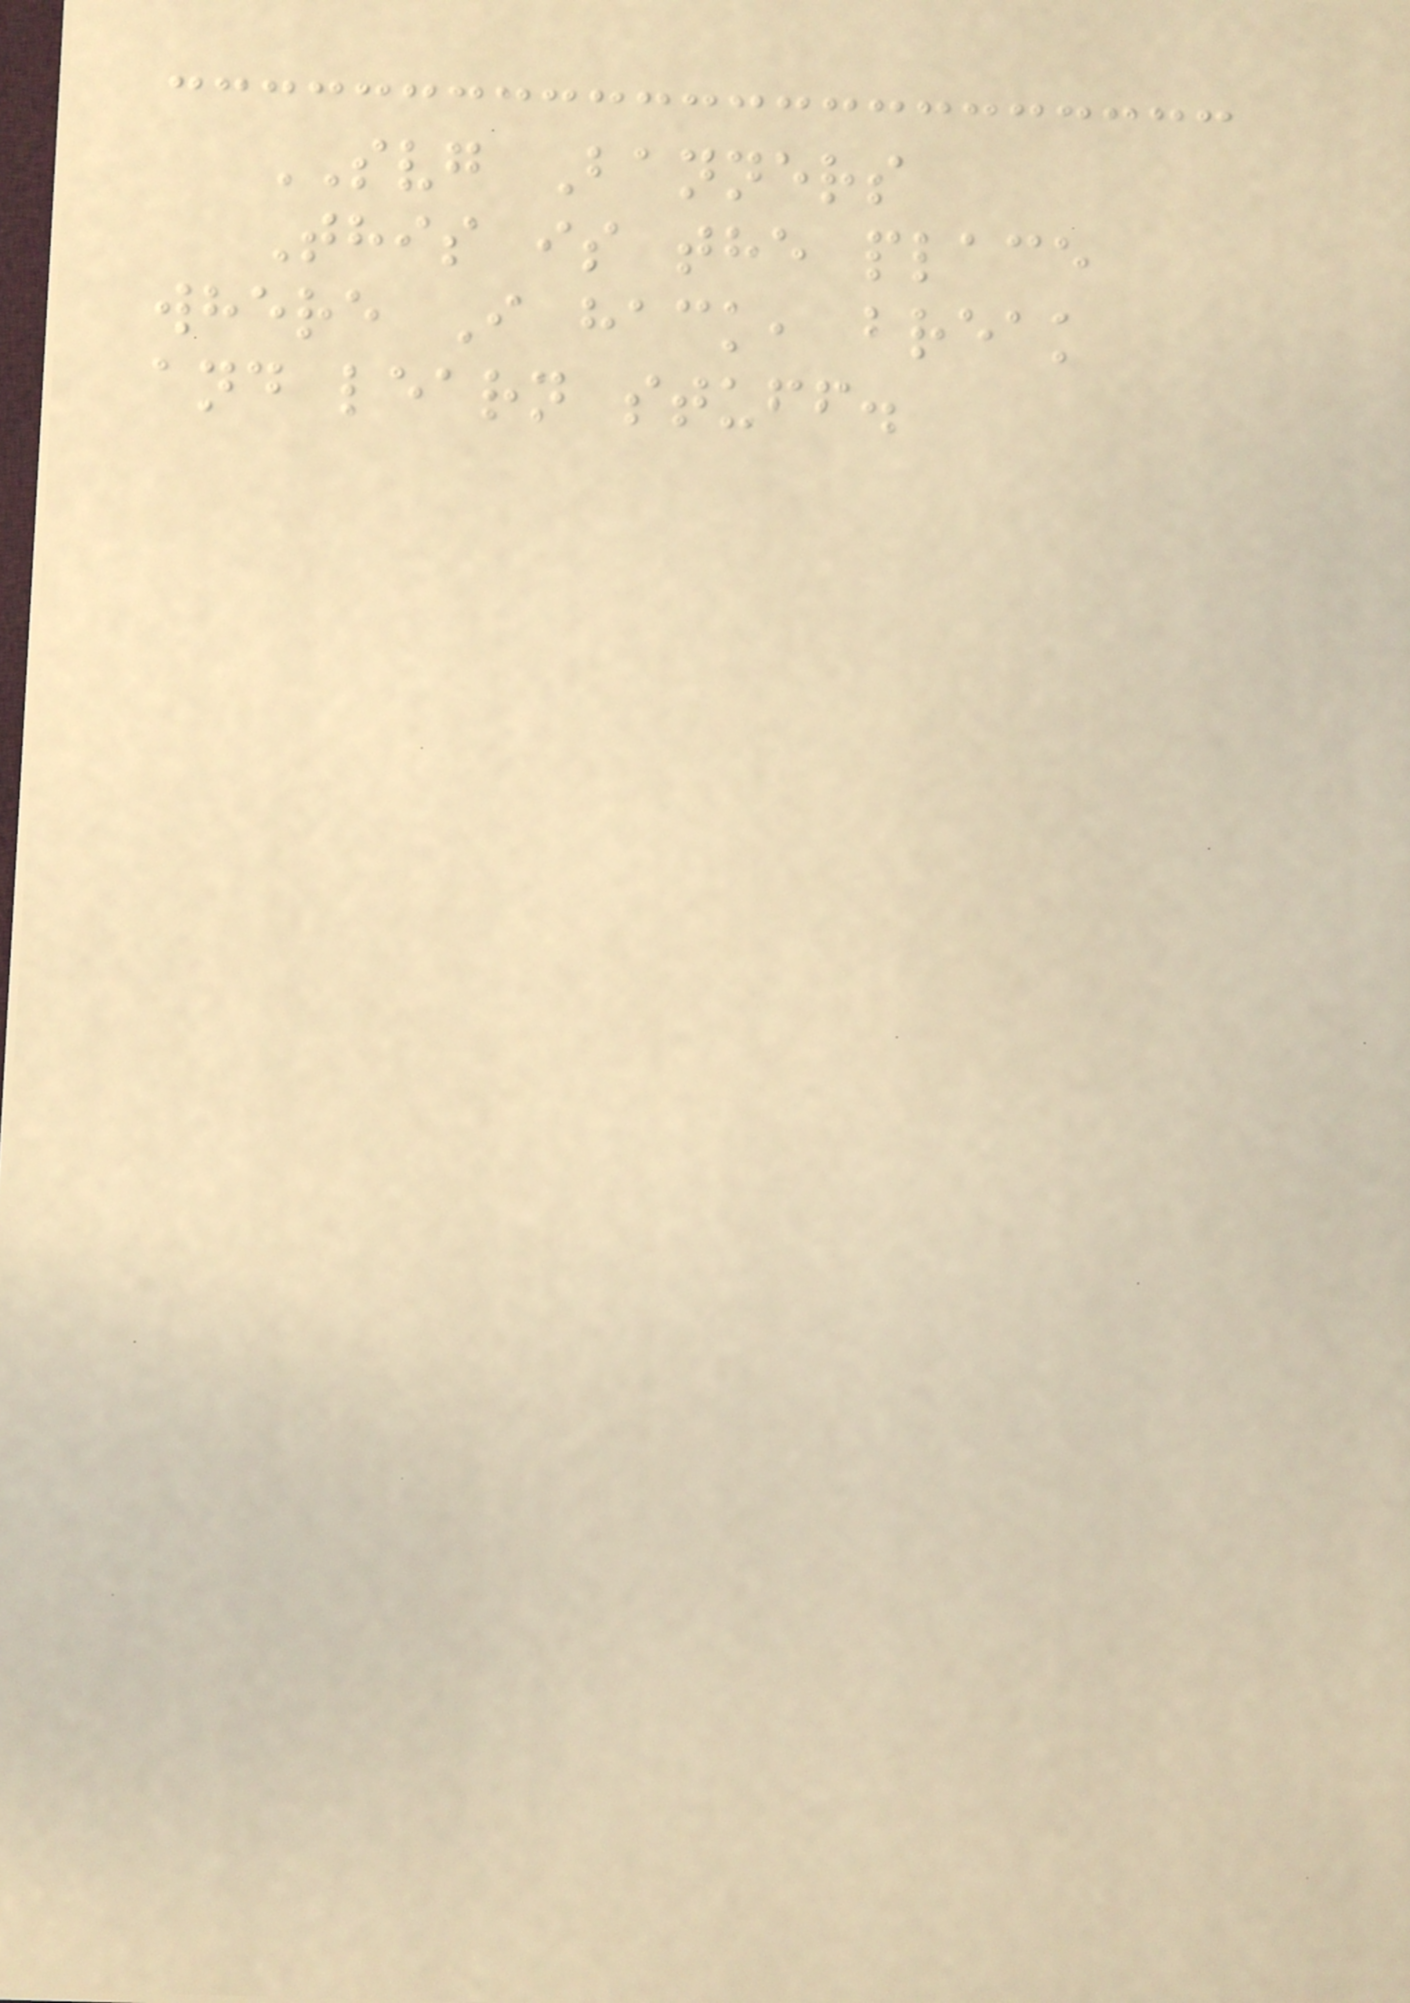SVG Banners
This is the place
where I hack, break
and learn stuff.
